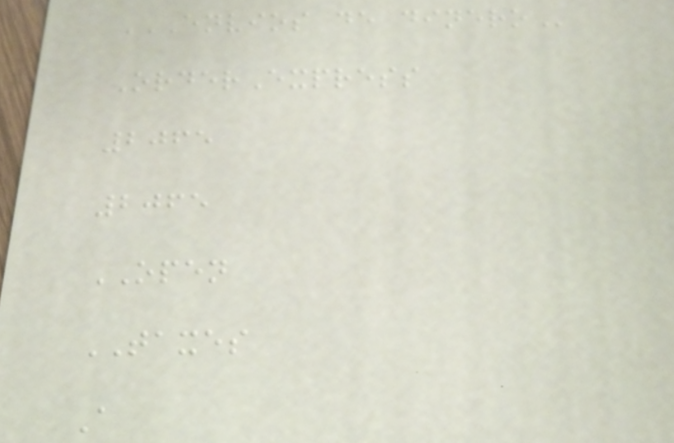ENVIOS DE DINERO
OrderExpress
2065
2065
OPEN
TAXES
A
